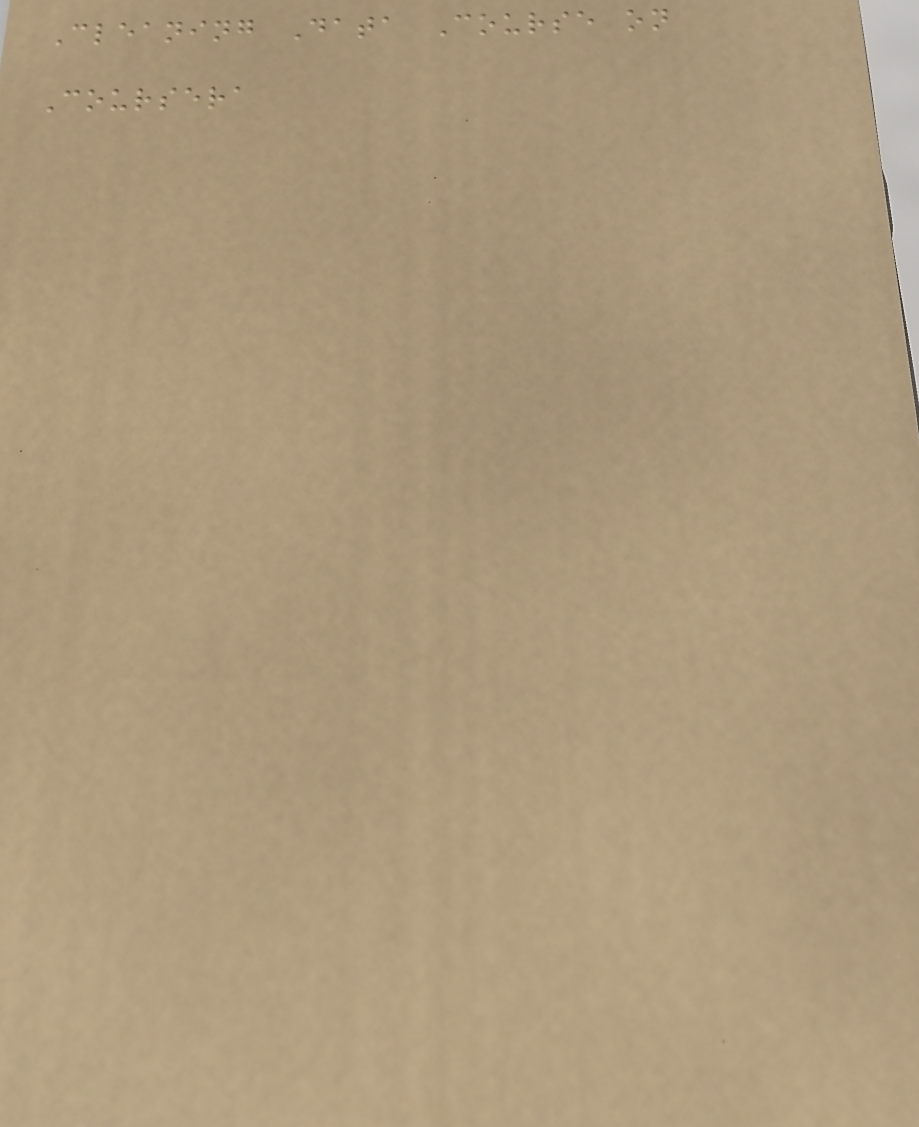Cleaning Data Course on
Coursera
